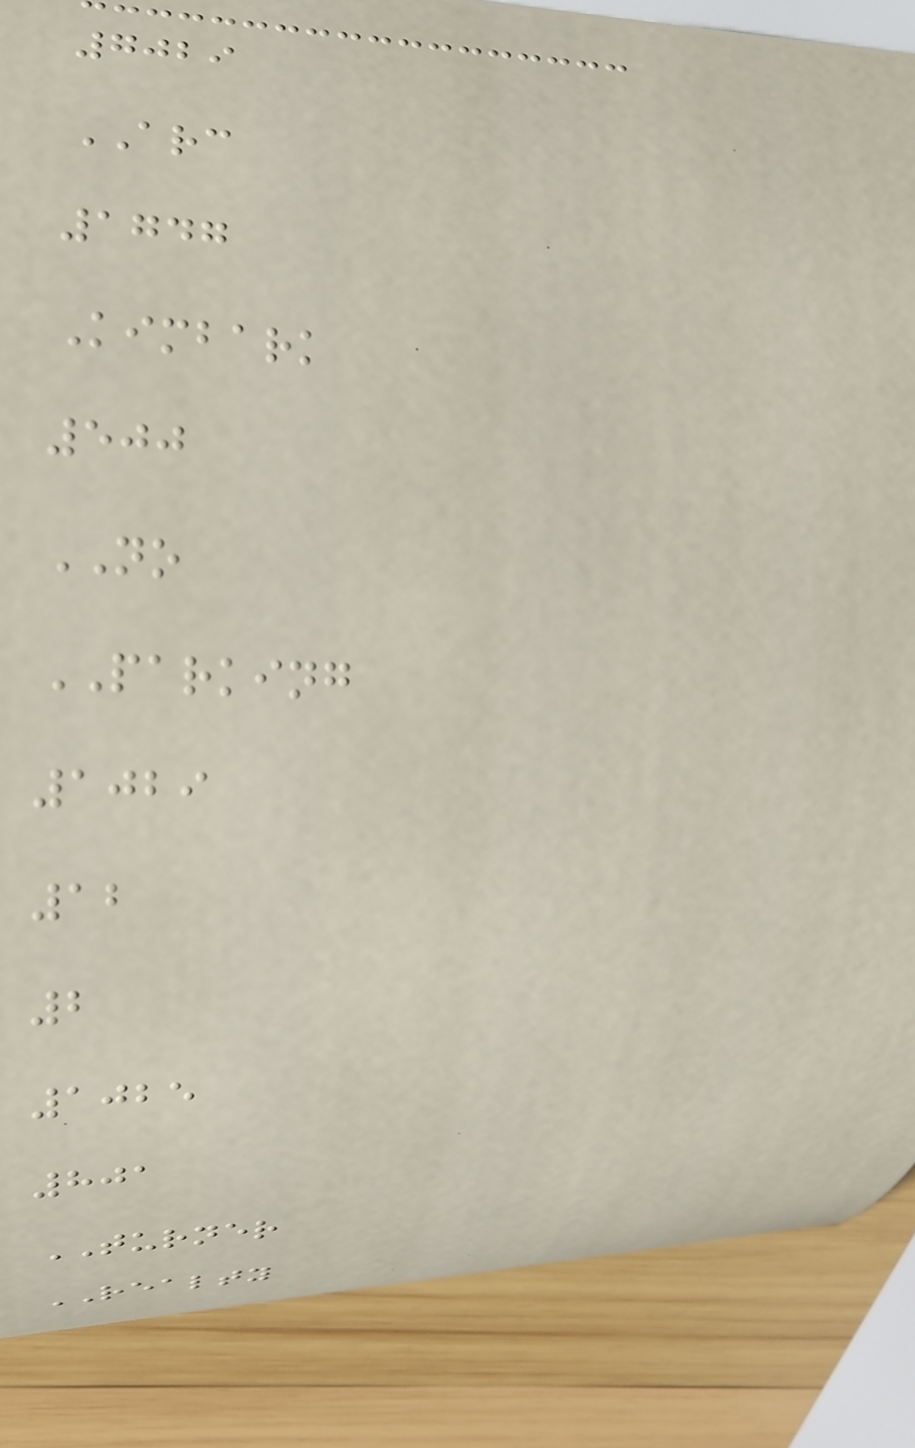7029
ARC
1747
Kimbark
500
NO
PARKING
1029
12
2
1025
801
TURNER
REALTY
